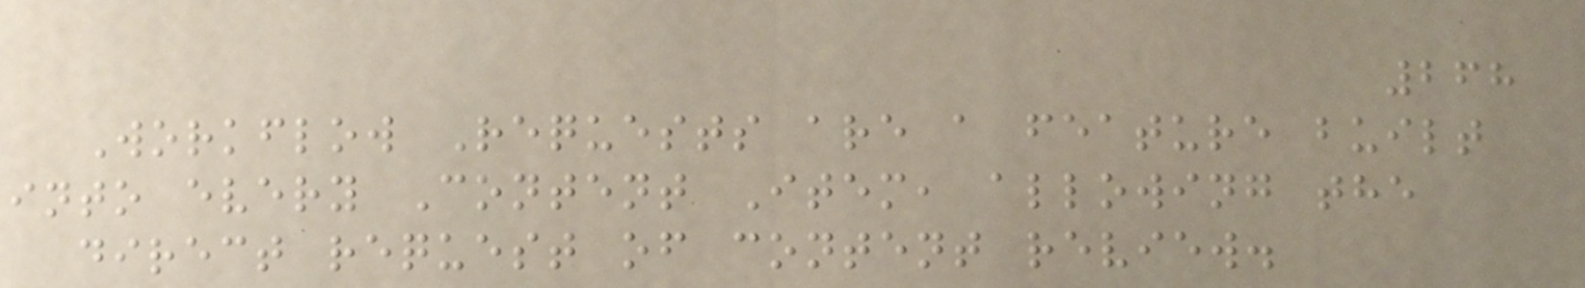268
Workflow Requests are a feature built
into every Content Item, allowing the
direct request of content review.
